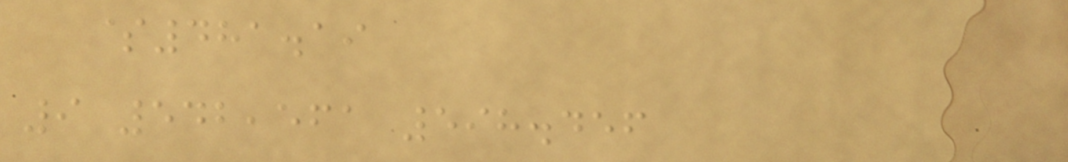$481.19
9 542,561 598.456
